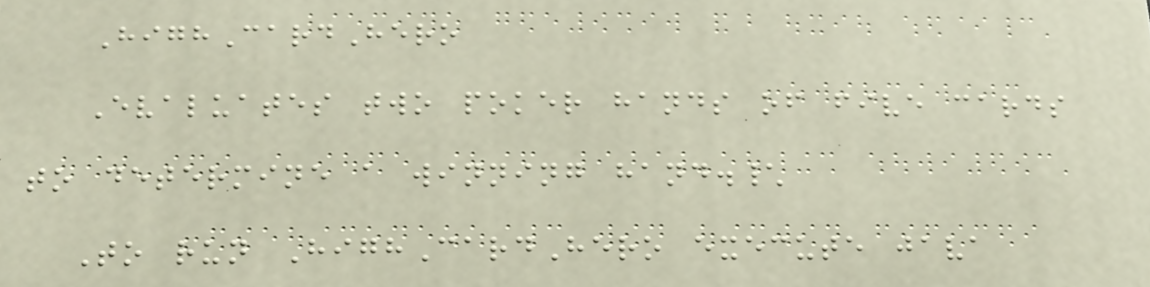HighCardHero
Evaluates two poker hands of five cards
to determine a winning hand.\
To run HighCardHero execute java
